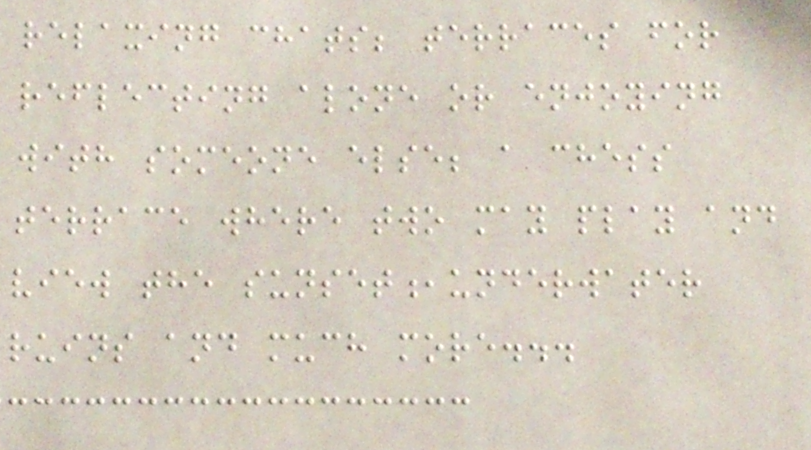relaxing chats; terraces for
reflecting alone or enjoying
with someone else; a chess
terrace where two may play and
view the sunset,underwater
ruins and much more...
